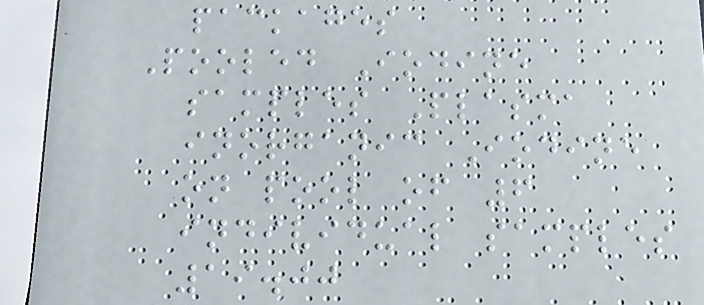packages
Pooled Iodine
samples Plasma
inorganic Iodine
on pool of 6
individual samples
19.00
